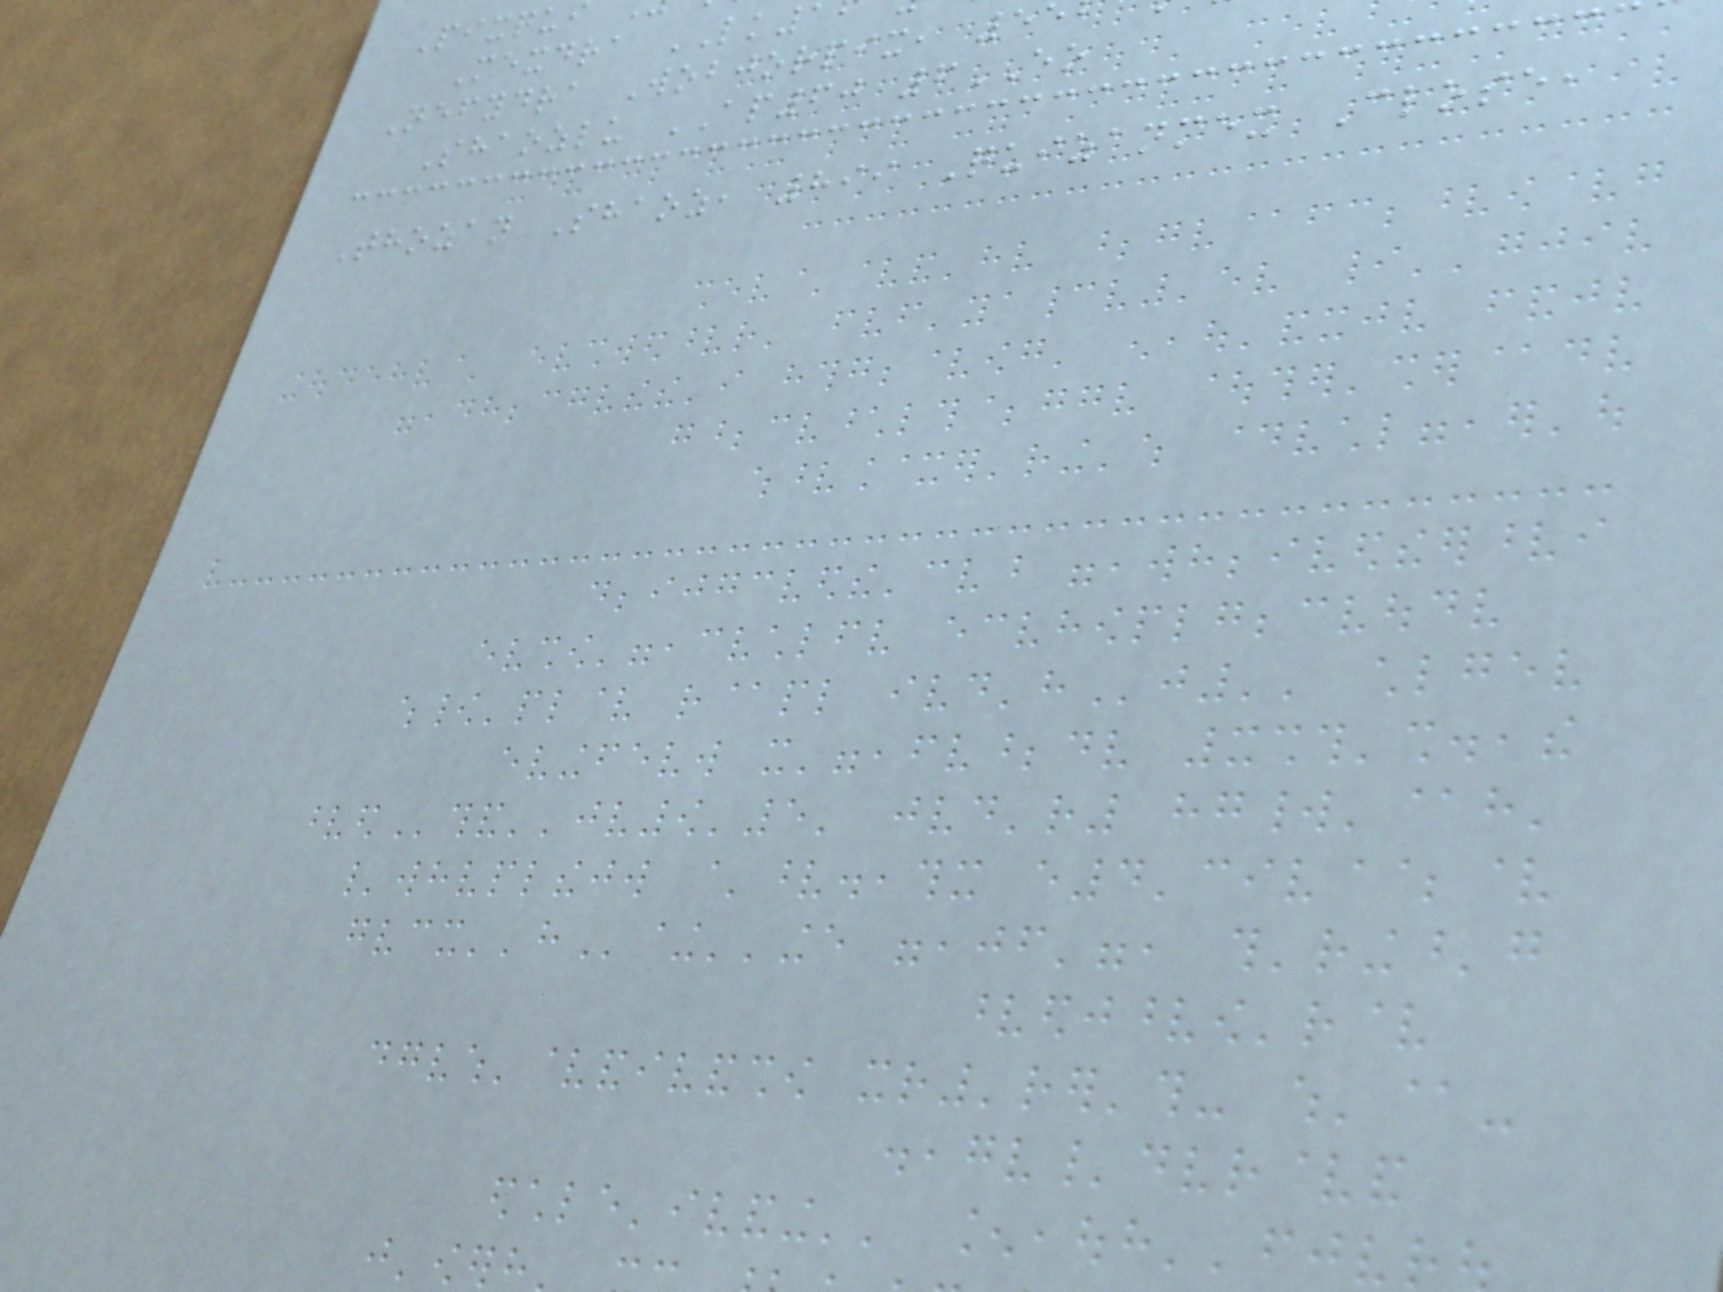Mexdra LK
Nefydra Wobjorpix, 5
Shaozlu AP60 6EO
Thozan Shaoz, 899 Quizanmex Close,
